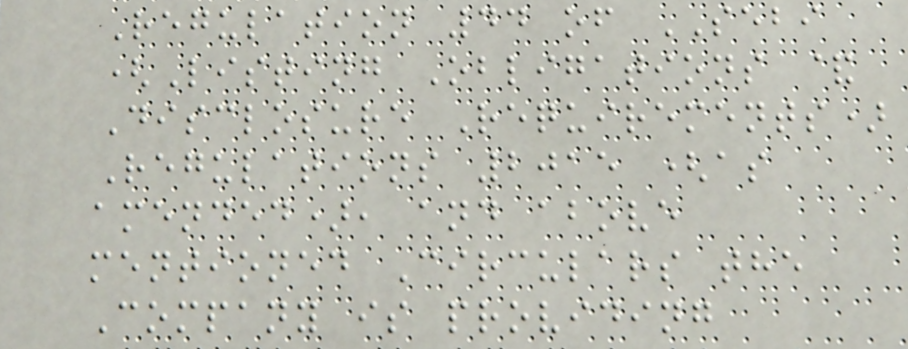Regulation 44 of SEBI
(Listing Obligations &
Disclosure Requirements)
Regulations 2015 (as
amended), and above
mentioned Circulars the
Company is providing
